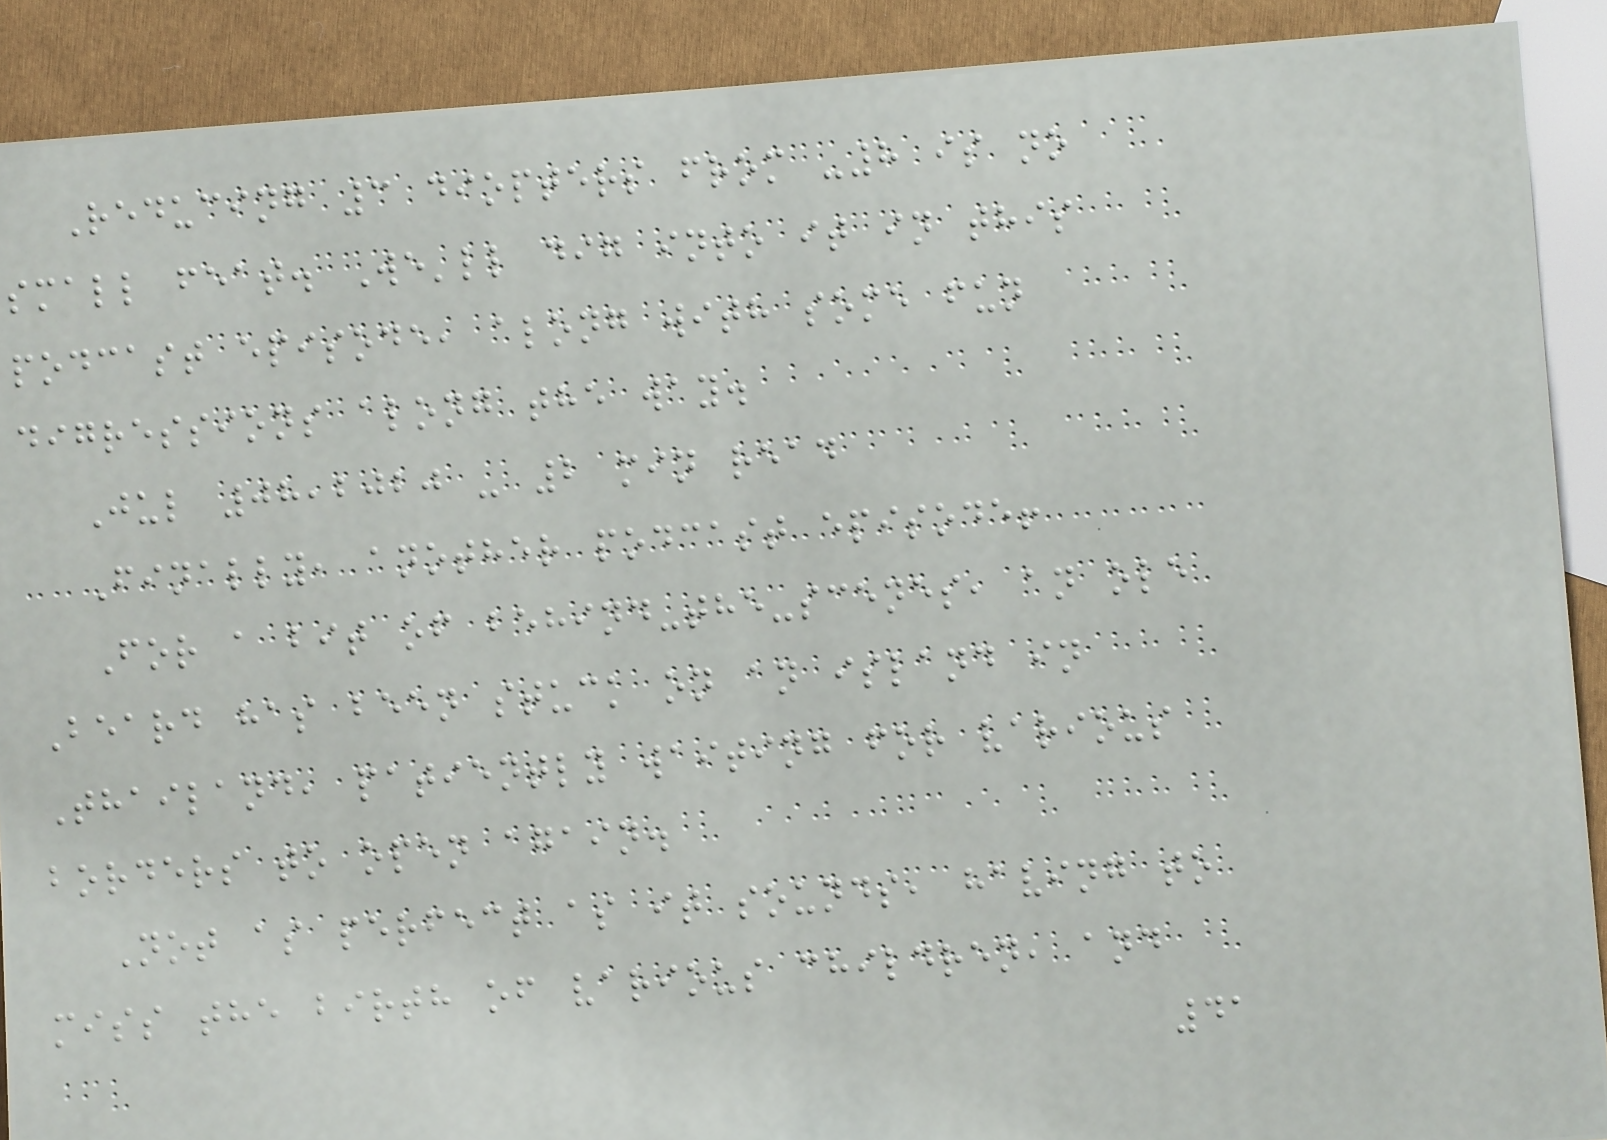Reducing 3 diopters from -8 is no
small feat. We'll dig into it in this
podcast episode, along with some fun
digressions along the way.
Jul 08,2020 - 2 min read
Finally, another podcast episode!
For a bit of behind-the-scenes, an ole
Beard has been stuck on an island in
Thailand, patiently waiting for various
borders to open again.
Not as perfect as it sounds, having to
miss the birth of various children, and
41
